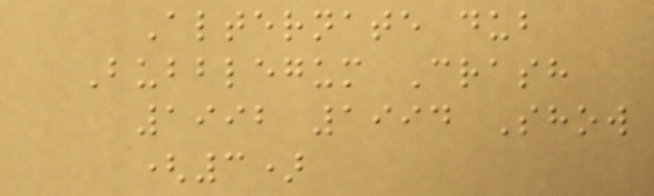Alternate dub
Bubblegum Crash
1992 1994 Show
(3)
